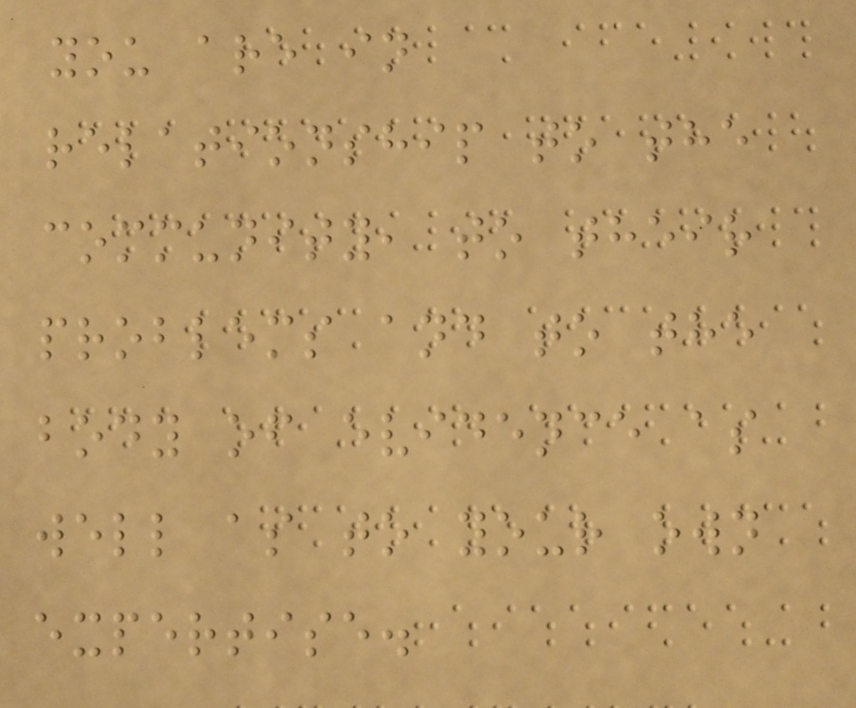you are in
relationship to the
community, to their
problems and to the
body of evidence as
well as to your own
expertise.
